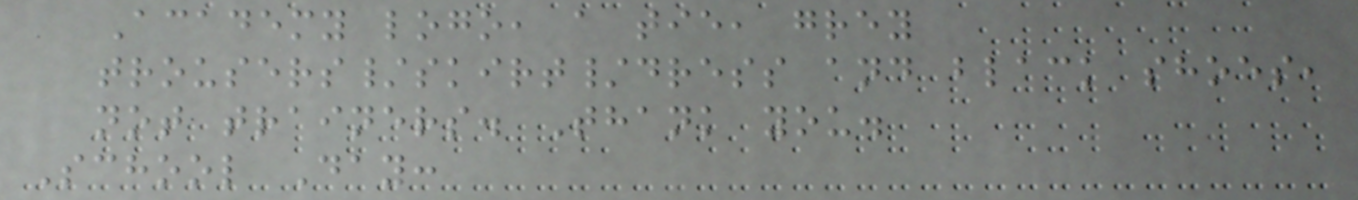Academy logo, a tie, grey
trousers/skirt/dress and black shoes,
not trainers. Thank you.
School Day:
